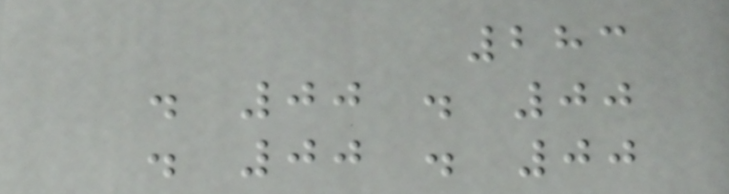283
. 00 . 00
. 00 . 00
